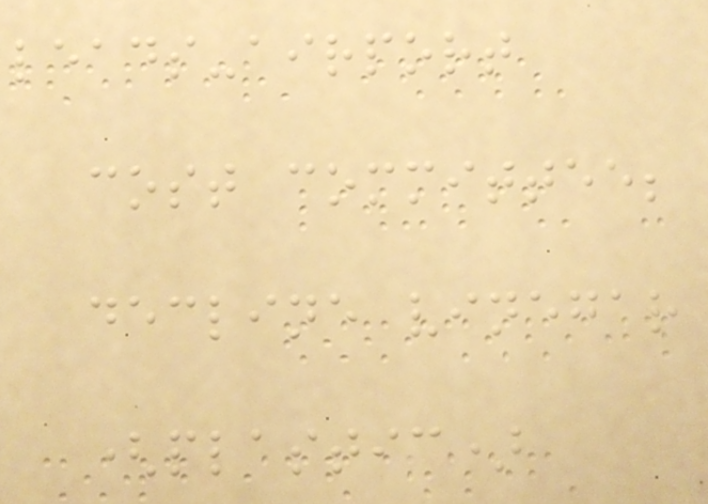leads-airport
cost committee;
decline vinegar
(plastic)
